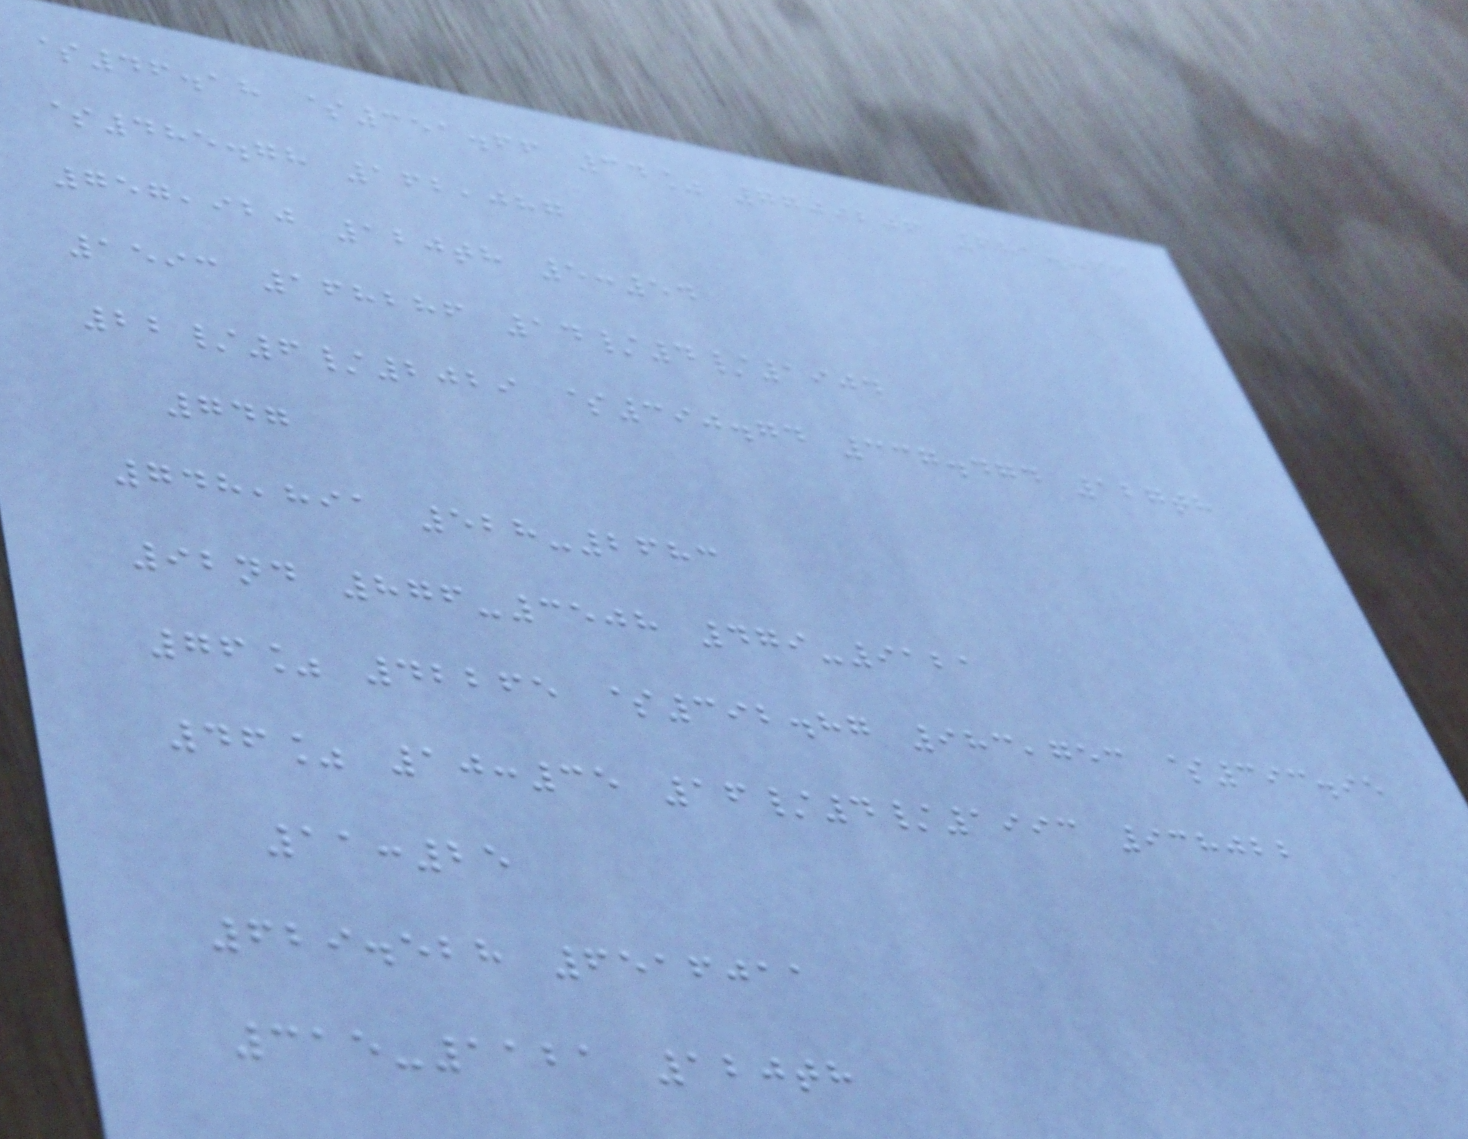$46.18 $351.66 34% 7709206 681.866
$485.78 162,087
757,920 120th 5:54
1593 168286 14/4/1904
22/6/2029 $390.74 337.474 127th
747
748,891 528-2683
92nd 876-3508 479-9121
76% 42265 $392.87 983,753 $393.95
46% 10:35 16/4/1993 938022
11:25
629.528 6516011
315-1121 120th
